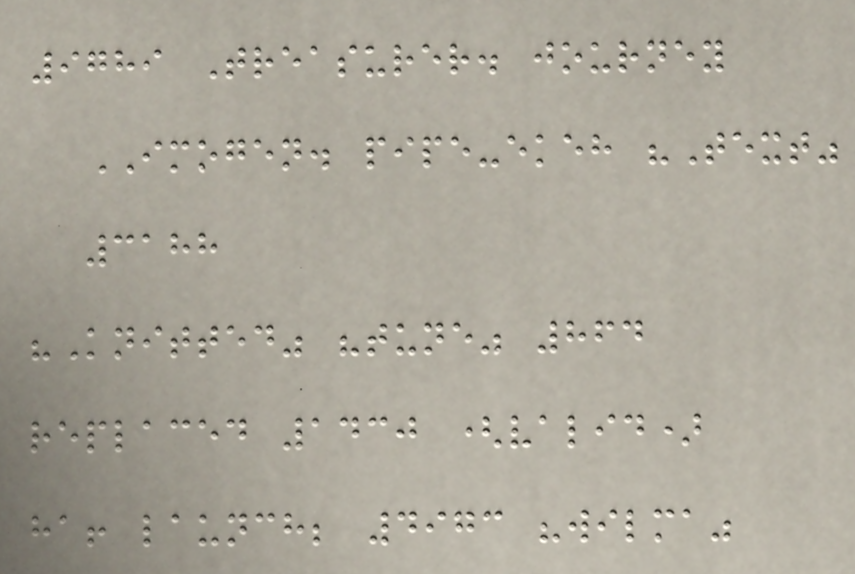9789 Treasurer. journey
IMOGEN. pipe-ekeh "Text"
3188
"Knitted" "tune" 864
replaced 1430 (valid)
ha! launch; 4973 "wilma"
